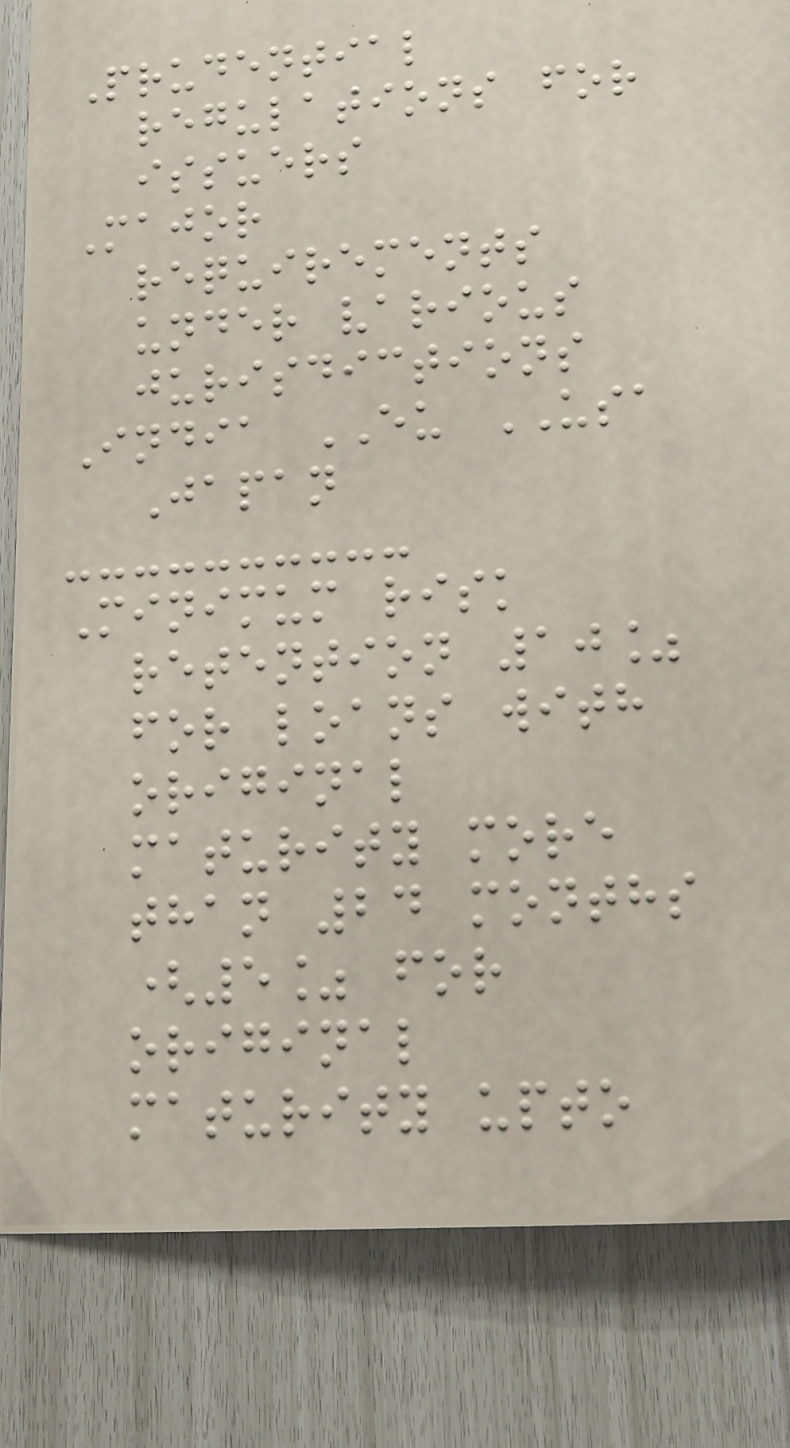Prudential
regulations for
issuers
Major
requirements
under various
jurisdictions
India EU USA
Japan
Minimum risk
retention 10%
for loans with
original
maturity more
than 24 months
(5% for
original
maturity upto
